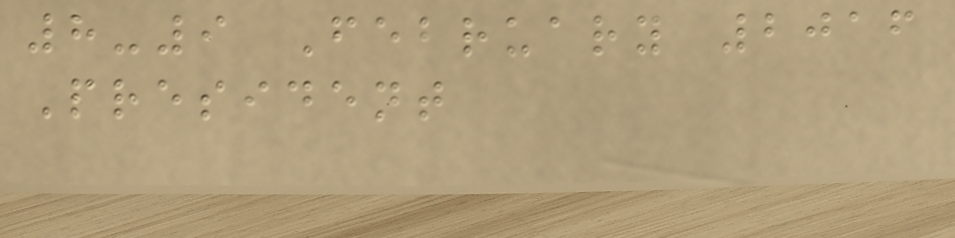8-9 February 2016
President
